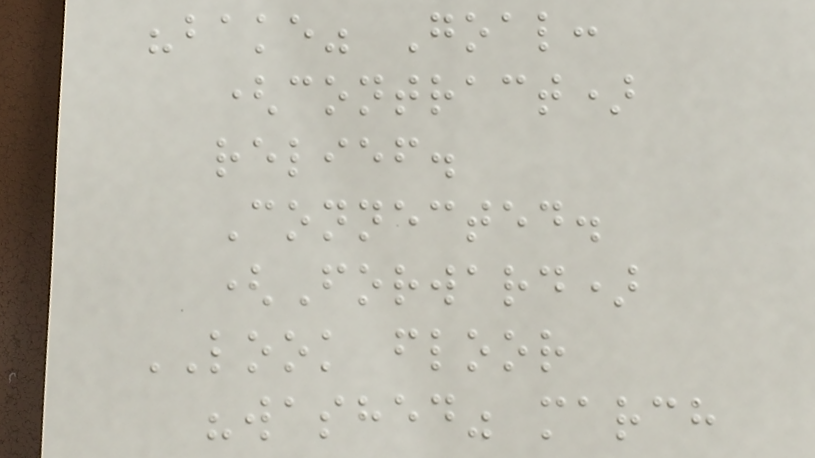"bake" Goal:
(contract)
relief.
Connected.
(Forward)
LOOK floor
"washed" march
